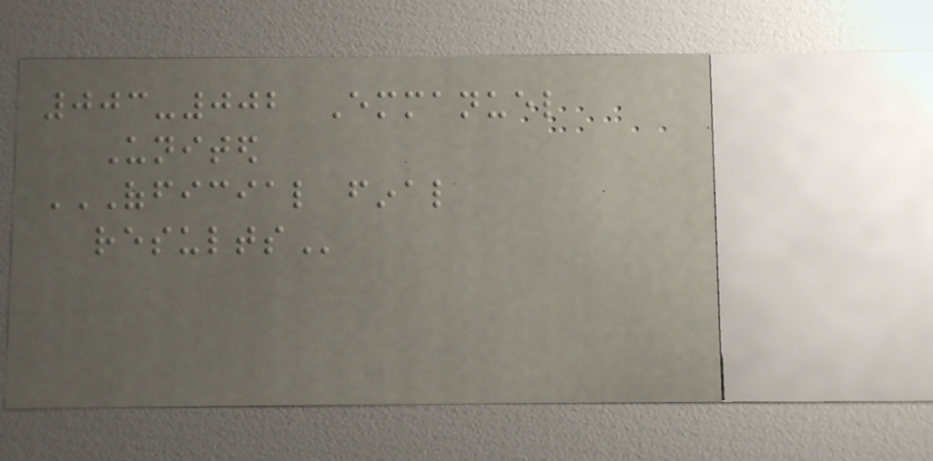003-002 Emmanuel
United
OFFICIAL FINAL
RESULTS
